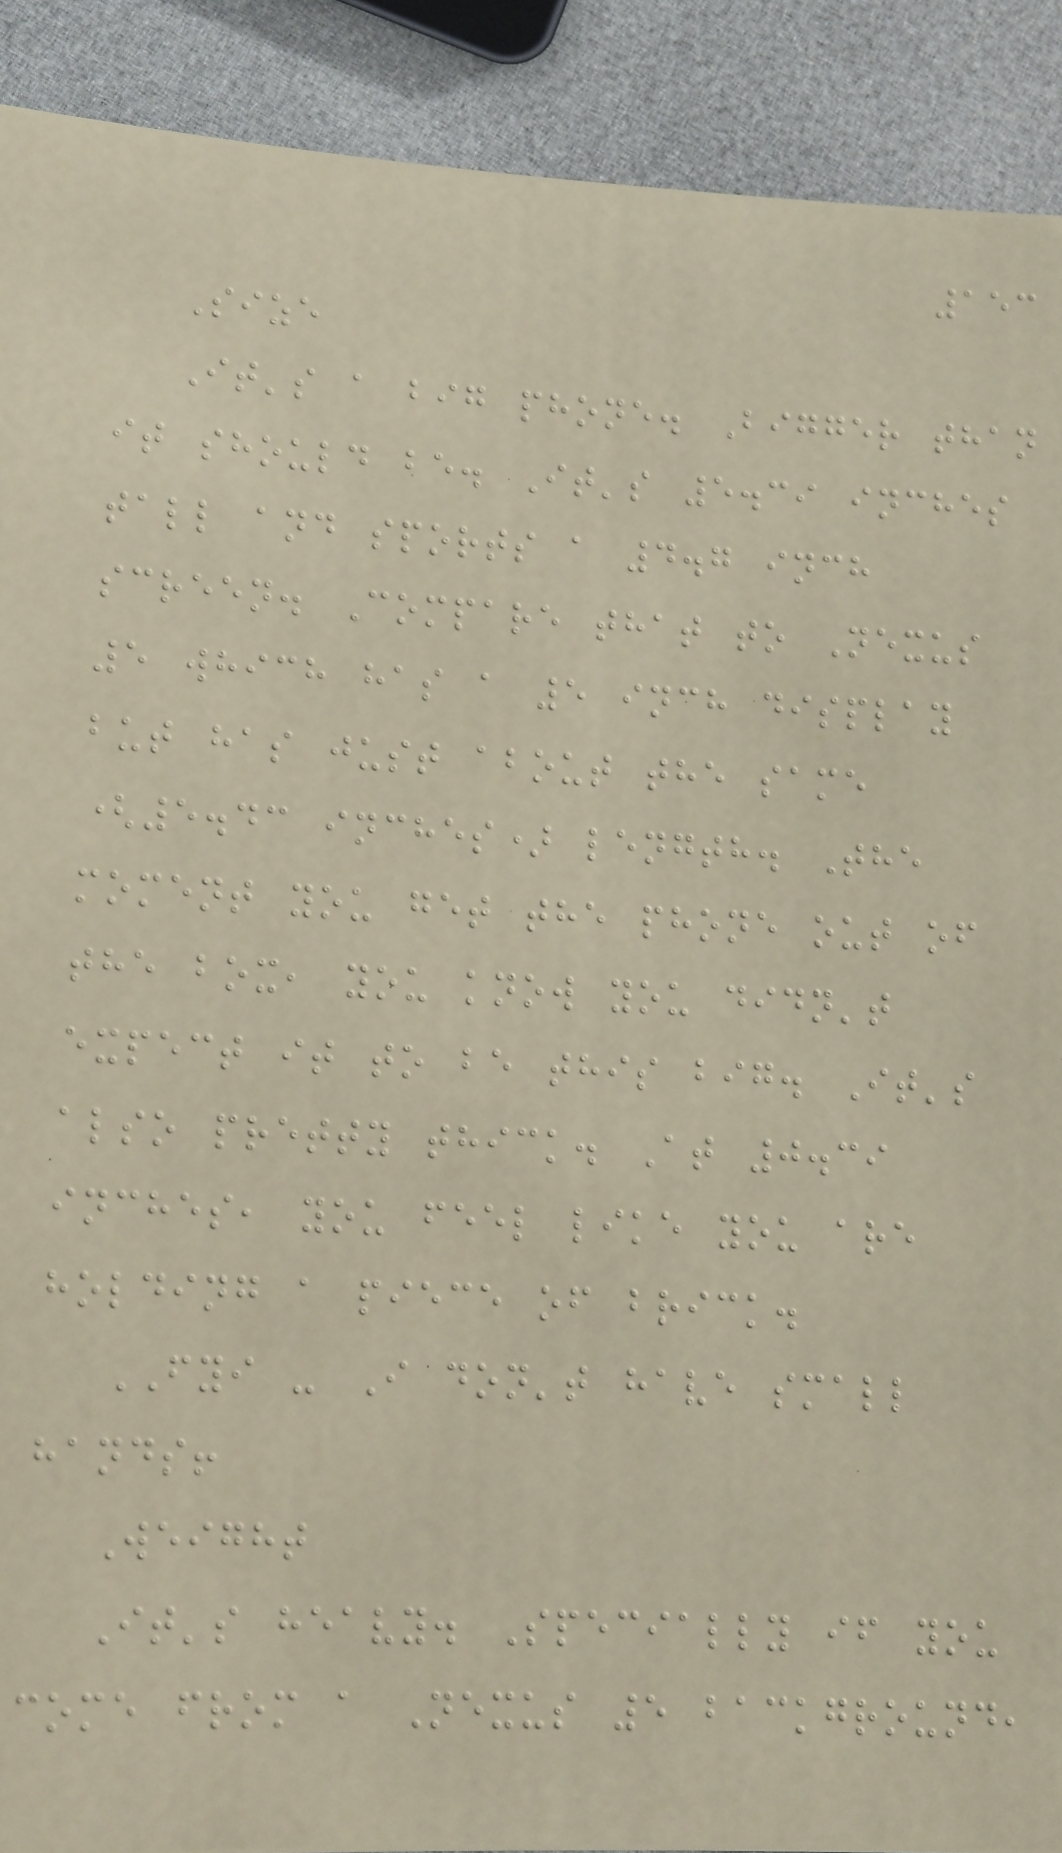153
Size
It's a big phone. Bigger than
it should be. It's 5.39 inches
tall and sports a 4.7 inch
screen. Compare that to Nexus
5 which has a 5 inch display
but has just about the same
(5.43 inches) length. The
moment you get the phone out of
the box, you know you didn't
expect it to be this big. It's
also pretty thick. At 0.39
inches, you feel like you are
holding a piece of brick.
FYI - I don't have small
hands!
Weight
It's heavy. Specially if you
come from a Nexus 5 background,
